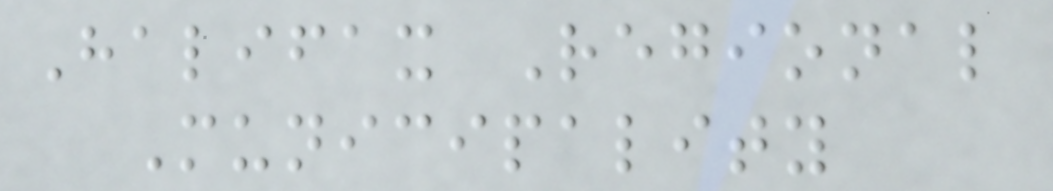Halifax Regional
Municipality
